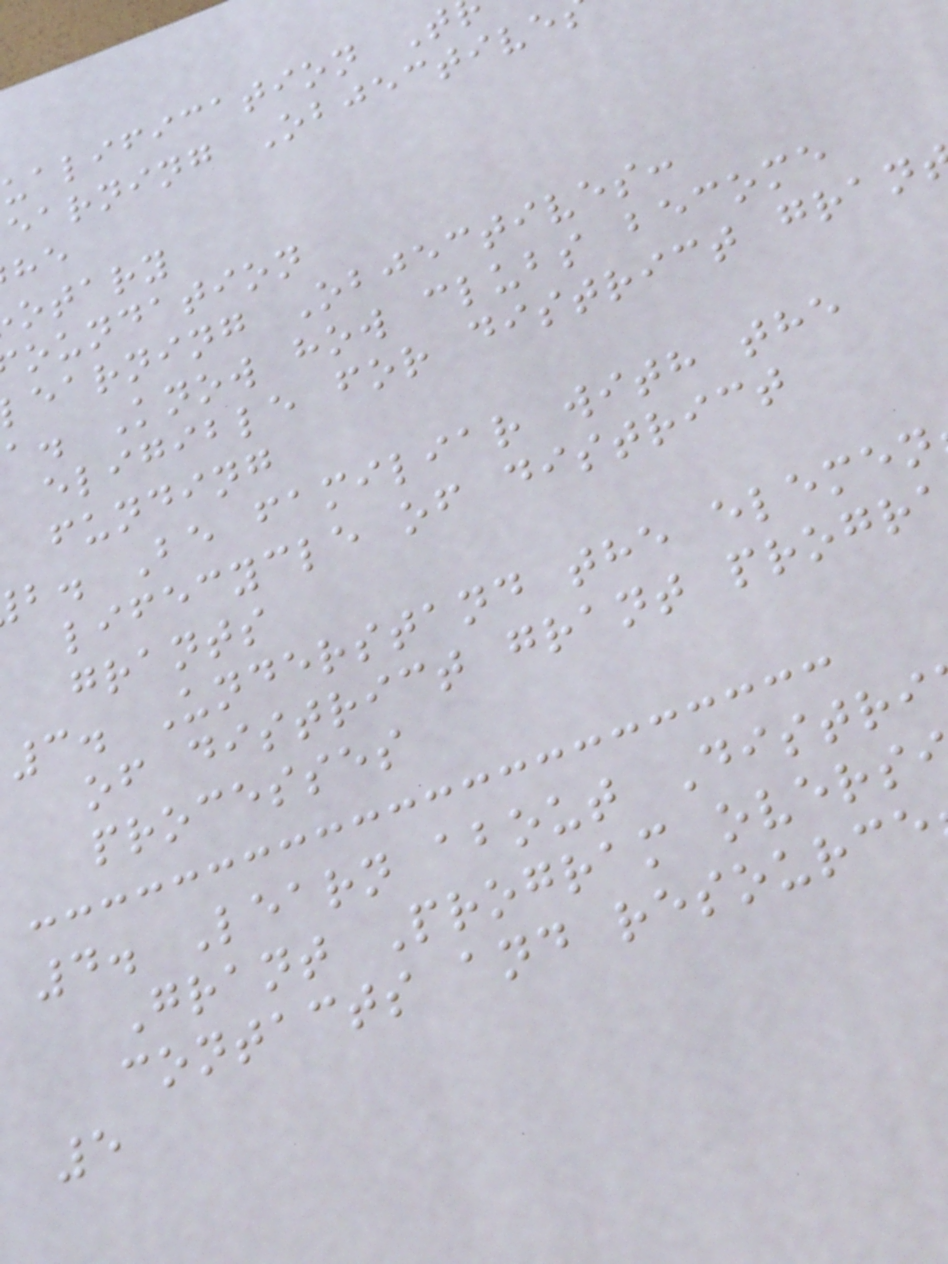ualification T
earning Objective
otary
oundation
earning Objectives:
a. Know how clubs become
eligible for district gran
funding
b. Be familiar with the
lifecycle of district
grants
3. Understand the elemen
of district grant progr
processes
4. Learn about Distri
Grant Program overs
contacts and resource
5
